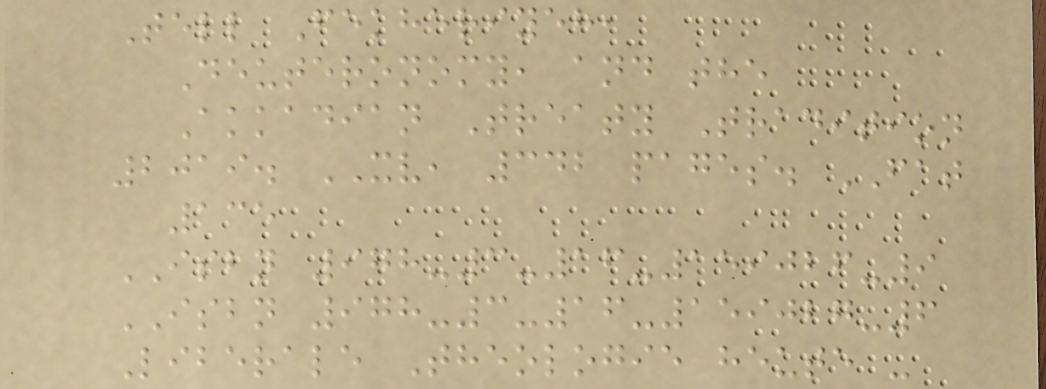Tell Fekheriyeh,
Deuteronomy, and the
Akkadian Treaty Tradition
2019. XV, 342 pages. FAT
135
ISBN 978-3-16-159026-9
ISBN 978-3-16-159027-6
Liberale Theologie heute -
